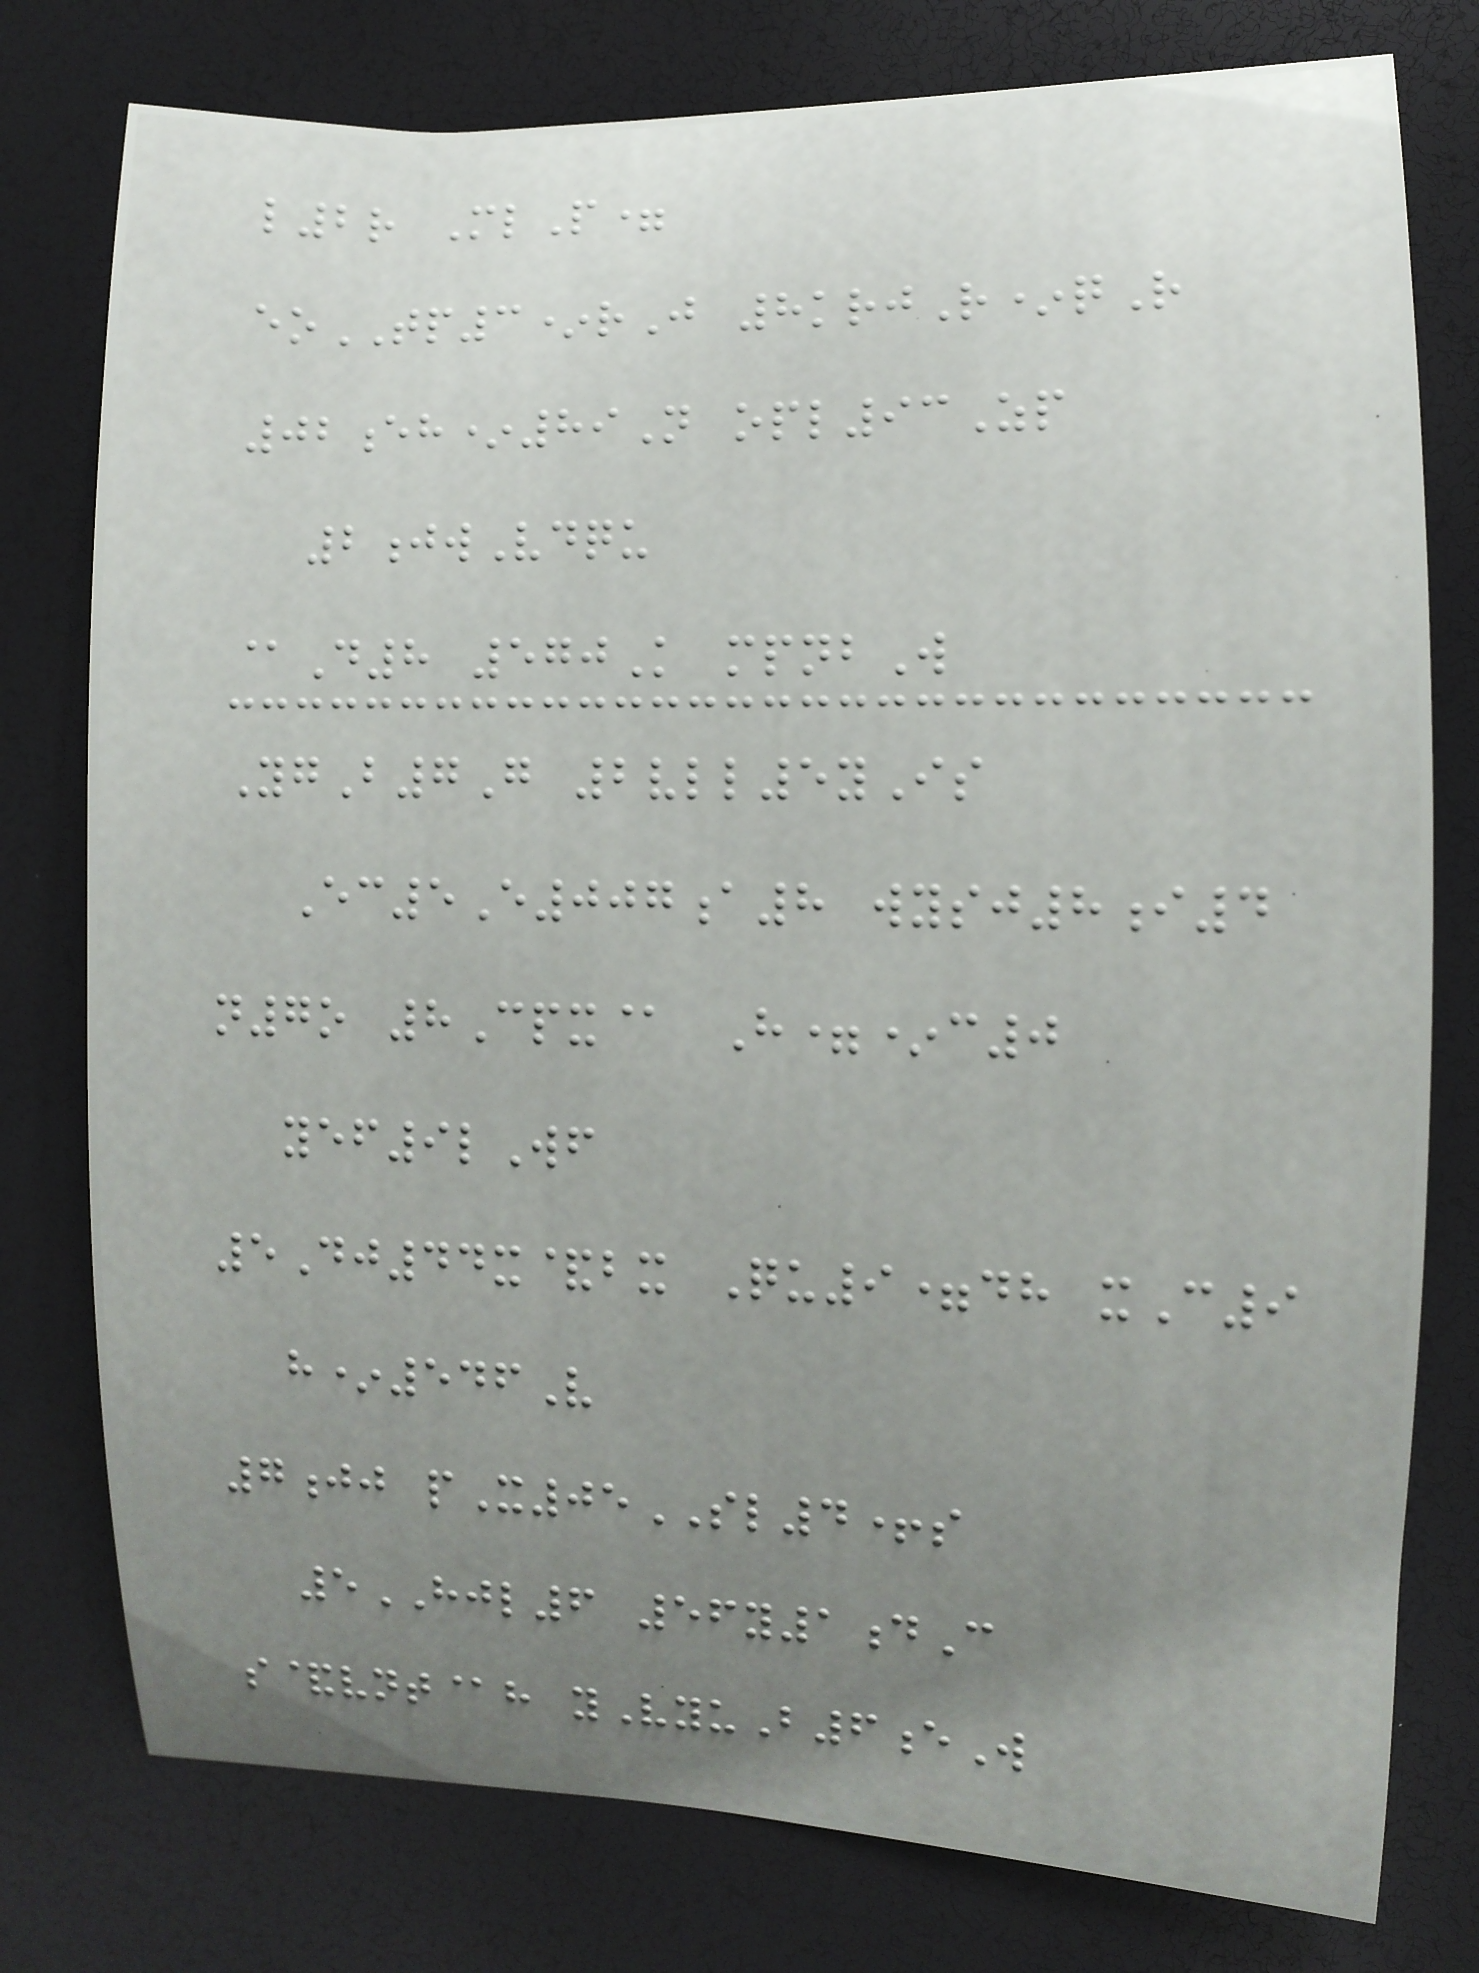l2r MlP=
eoTP3*rJ 8krjR*qR
02eh*89N opl93Zp
2jwVdqu
@D8 570K mpnbW
YgB7G 2vll5yIs
Ec5E007a8 wysj8i4
n7o 8Cpx@ H=*c0
yef9lWf
5Dj44x&bx Qu9=dh xC9
h*546V
7jj pX05SL4+s
5HJL6 56y1dC
s&vnt@h yVyuB6eW
